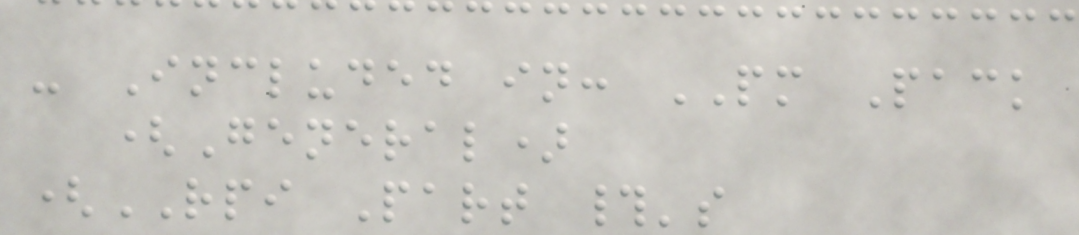- Included in: PM Pack
(General)
(RPI Part #'s
